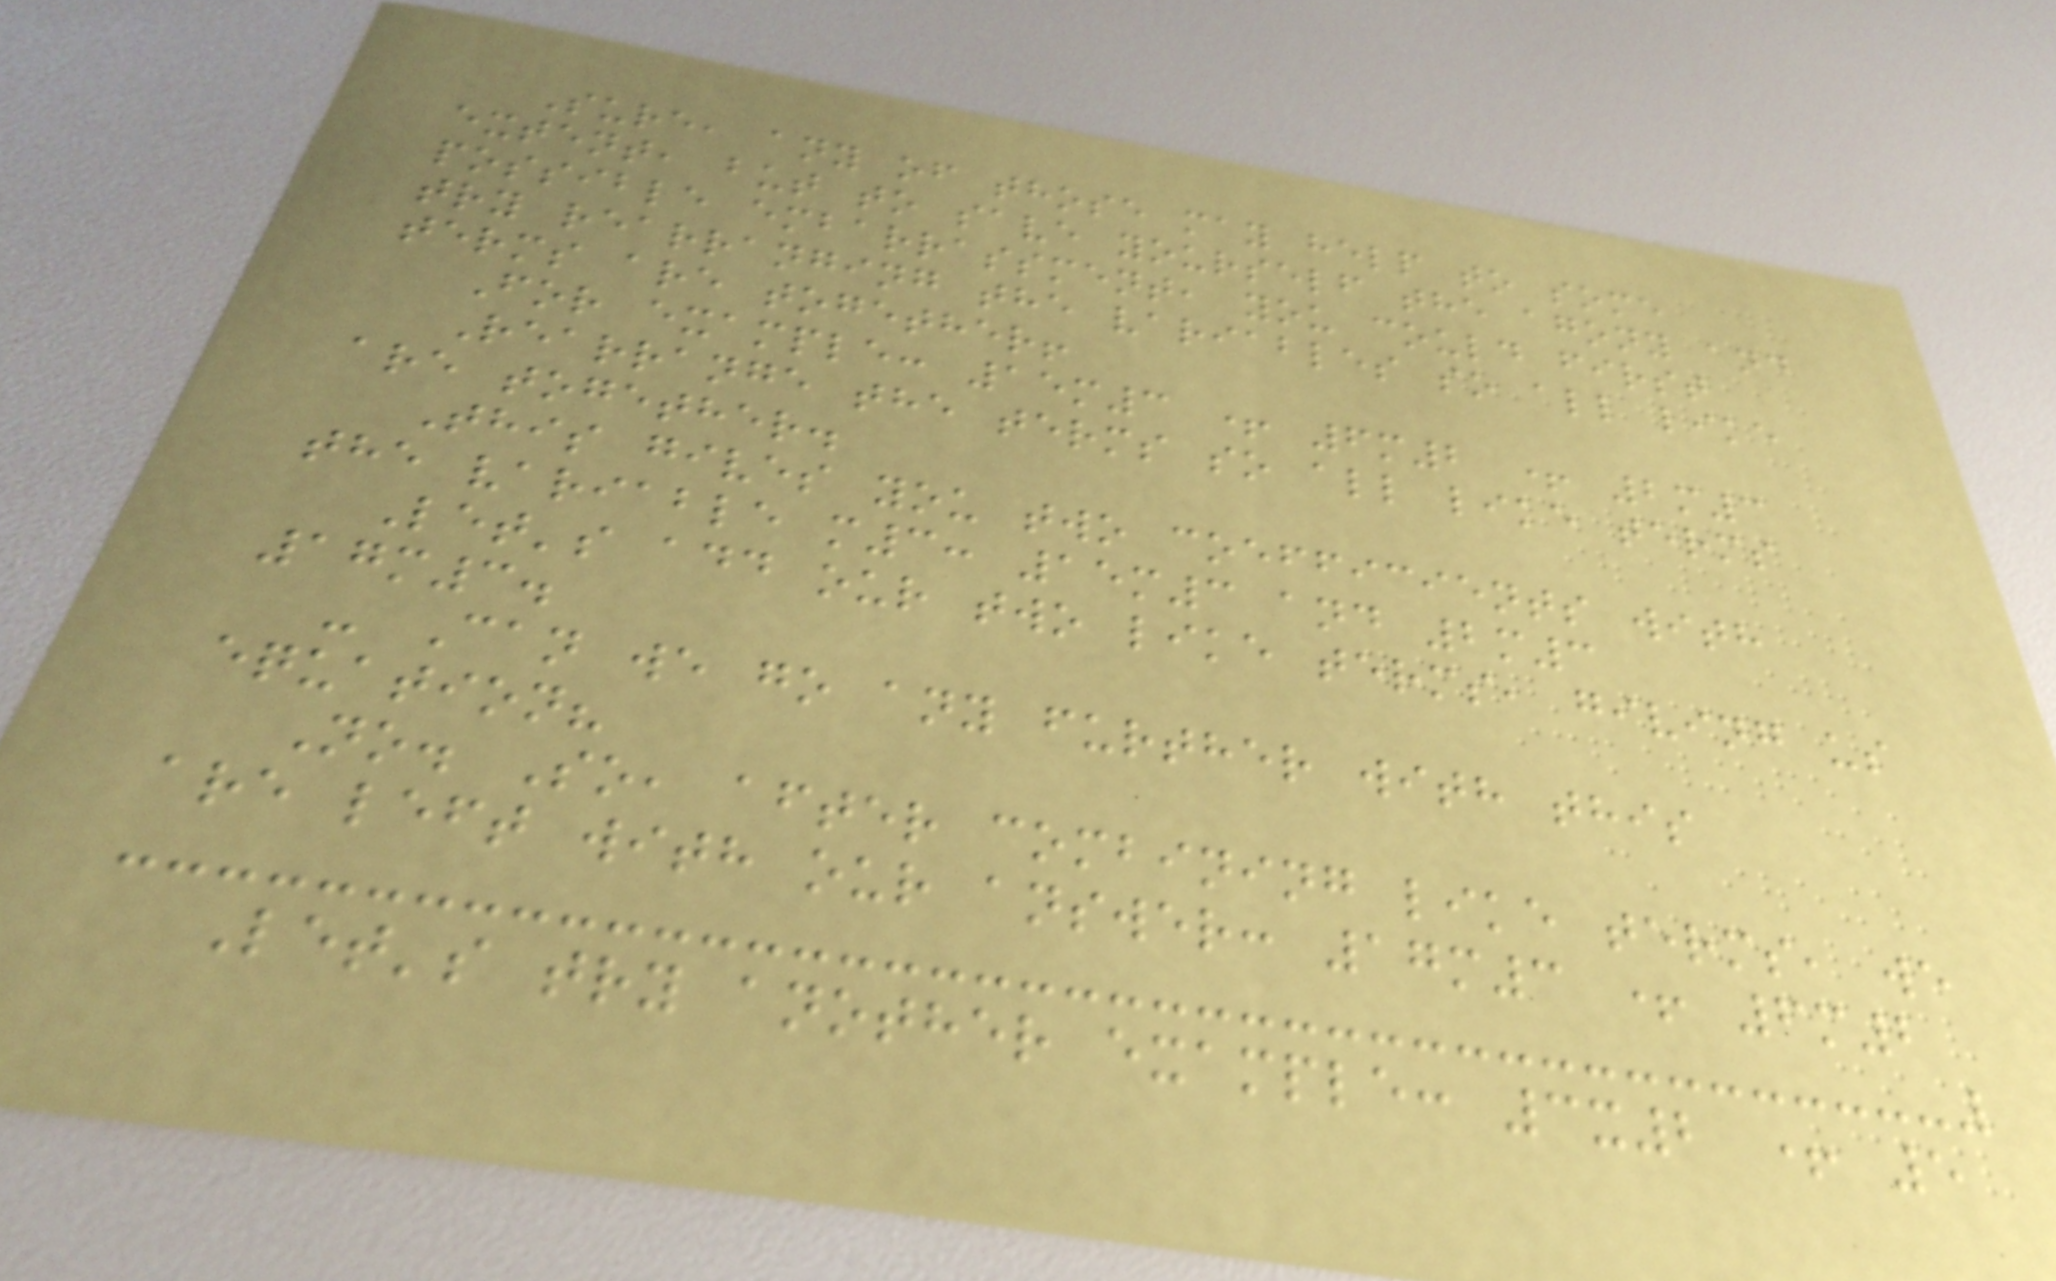Sure, any of those may help to some
extent, but to save yourself the agony and
possible embarrassment, you could first
try rearranging the variables so all like
terms are together!
For example: 15m3 + 6m2 + 2m3
Rearrange the terms so all like terms
are together.
This gives you two coefficients with
the variable m3: 15m3 and 2m3
Let's add our two like terms, giving us
17m3.
- Can we go any further with this
equation?
No. So, after combining like terms, we
are left with our answer: 17m3 + 6m2
Let's try another example: 3x2 + 5
